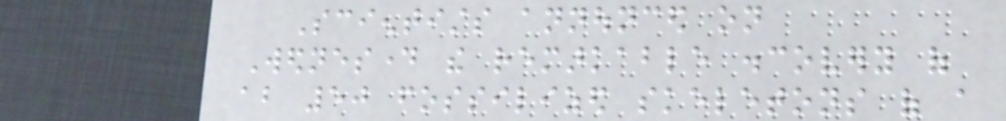Scientists announced on
Wednesday the remarkable discovery of
about 50 fossilized skeletons of a
